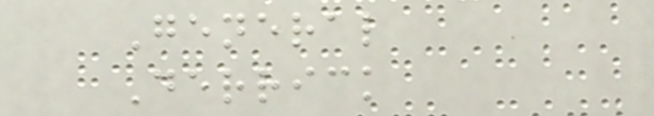General
Derrick
